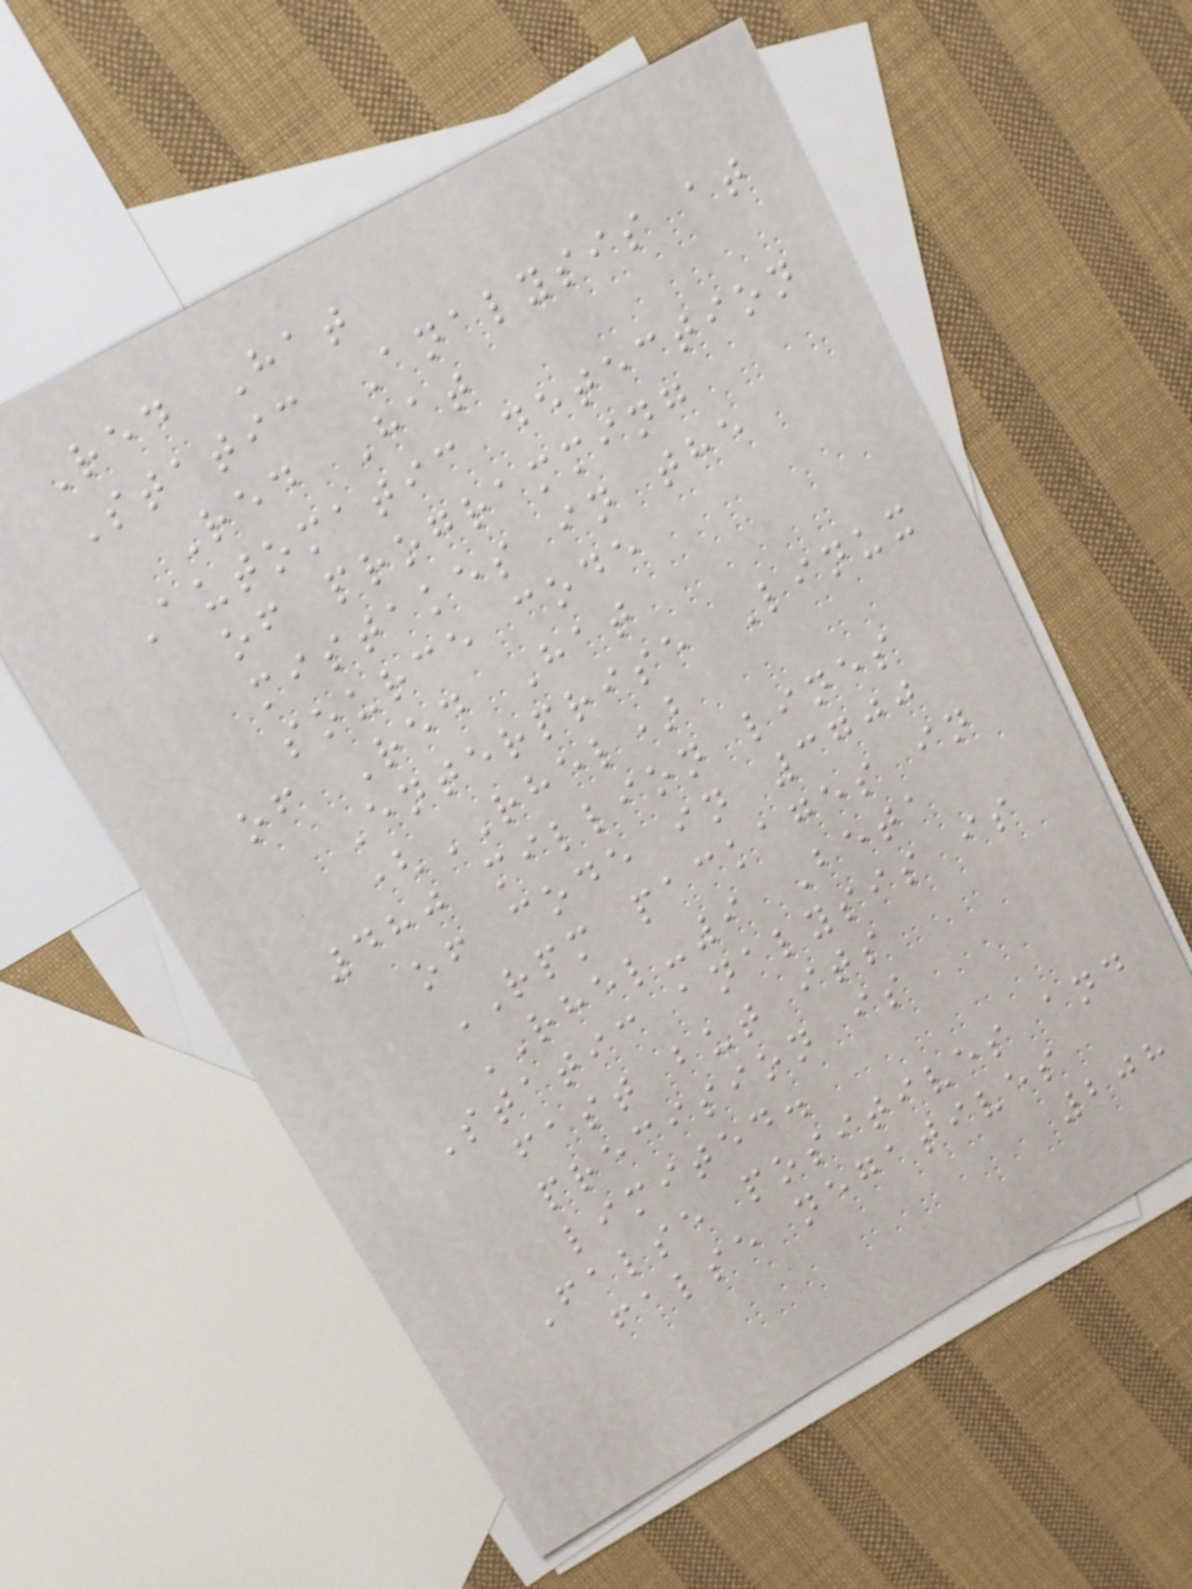Red Hat
Static Analysis at
Red Hat
Automatic detection
of programming
mistakes in the
source code
of Red Hat
Enterprise Linux
(RHEL)
480 million lines
of code in 3700
RPM packages in
RHEL-9 Beta
Static analysis is
fast but its
precision is
limited.
False positives and
false negatives
208
